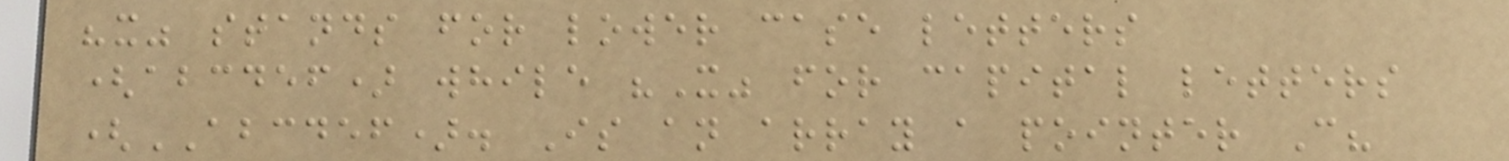"x" stands for lower case letters
(abcdef) while "X" for capital letters
(ABCDEF). Is an array a pointer C?
